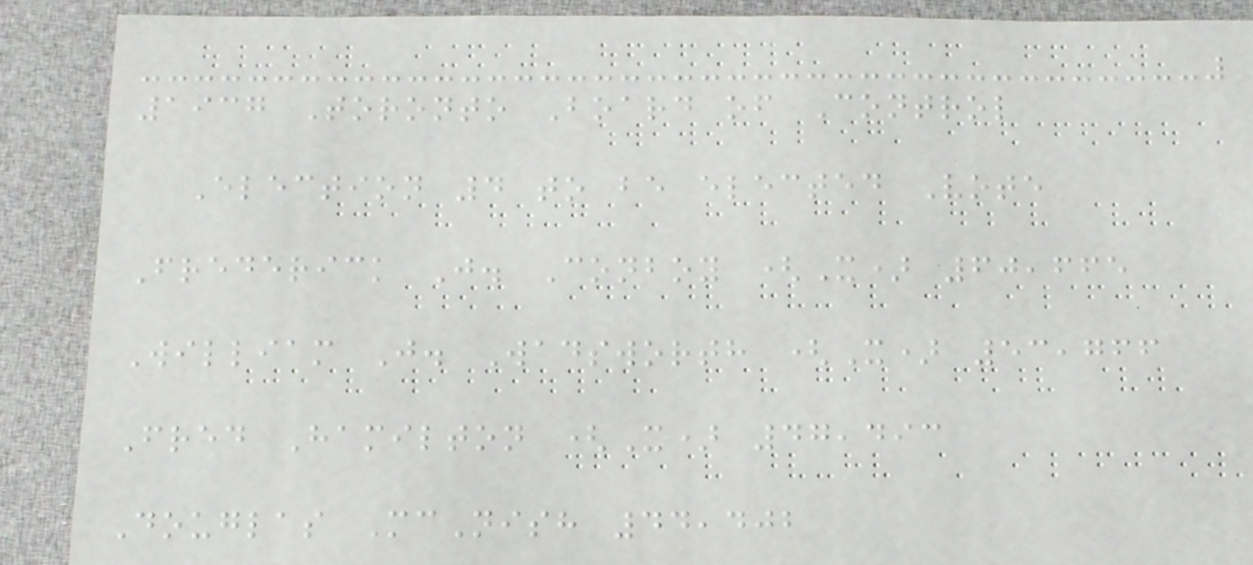1937 Toronto Board of Control
Election 4 to be elected Vote
Frederick J. Conboy (X) 60,665
William J. Wadsworth (X) 53,766
Fred Hamilton (X) 47,493
Douglas McNish 44,402
